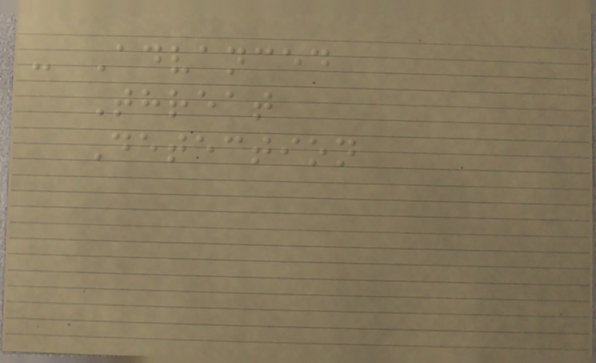- Advanced
Threat
Detection
